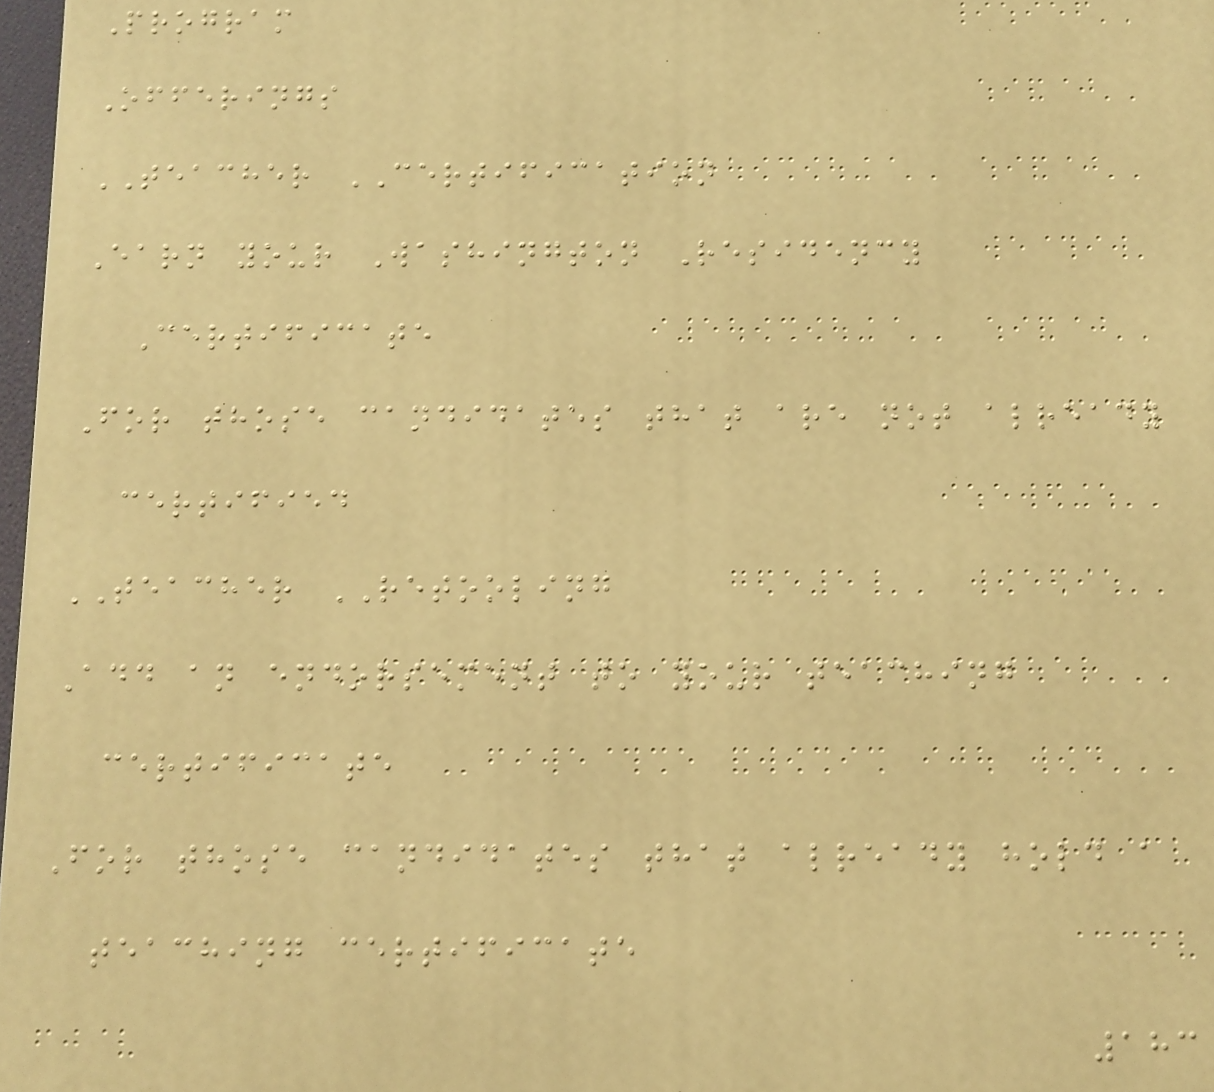Program
Offerings
TEACHER CERTIFICATION
Earn your Washington Residency
Certificate
For those candidates that are not already
certified
TEACHER RETOOLING
Add an endorsement to your teaching
certificate
For those candidates that already hold a
teaching certificate
183
